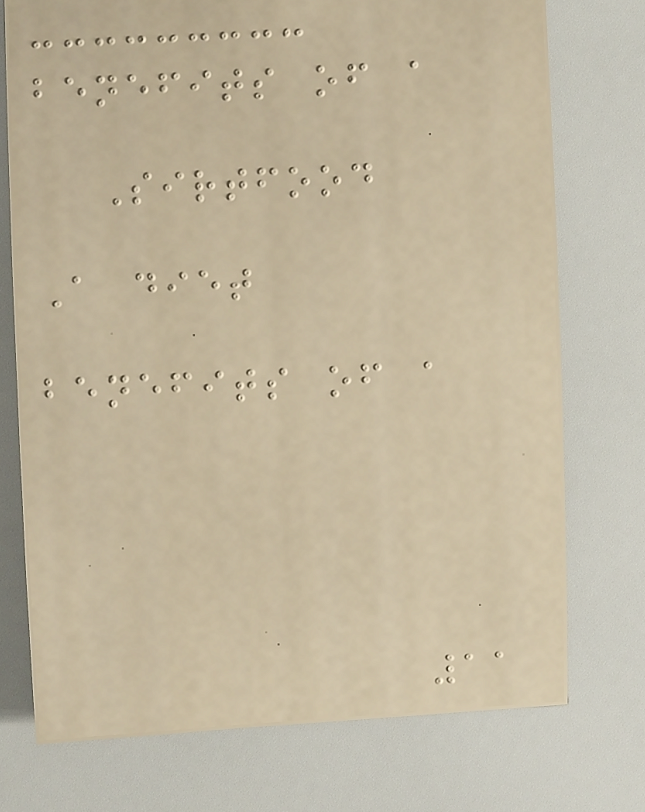benefits of a
Sirtfood
A diet
benefits of a
11
